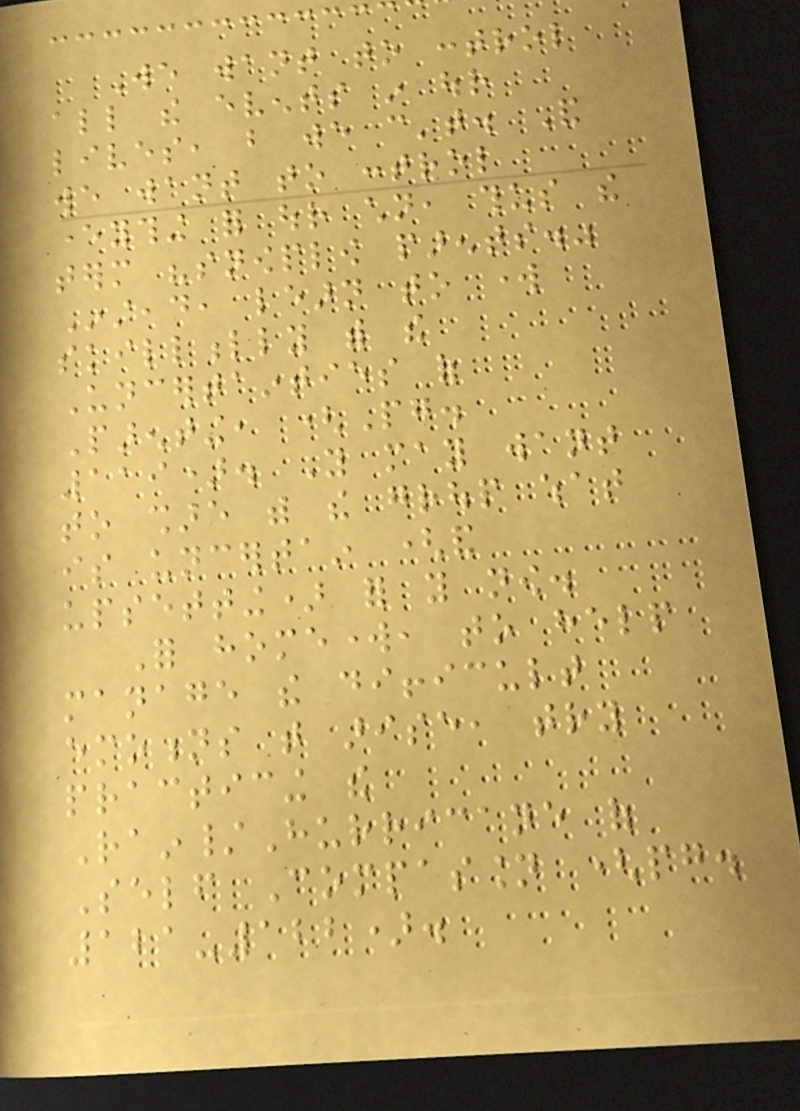We want to control
all the events in our
lives, but we can't. And
we want to control
everything for our children, thus the
term "snowplow parents."
Instead, learn to work
skillfully with the
Uncertainties of
Parenting, (Pg.
119). You may want
to share with the group what
is uncertain (and
upsetting) for you now.
For homework, to help
manage the difficult
emotions that arise, try
practicing the
Rain/Hurricane of
Self Compassion (pg.
121-122).
